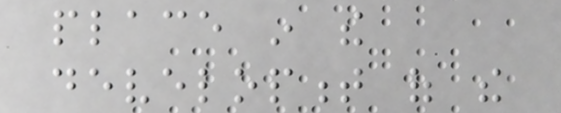place in the
development of the
